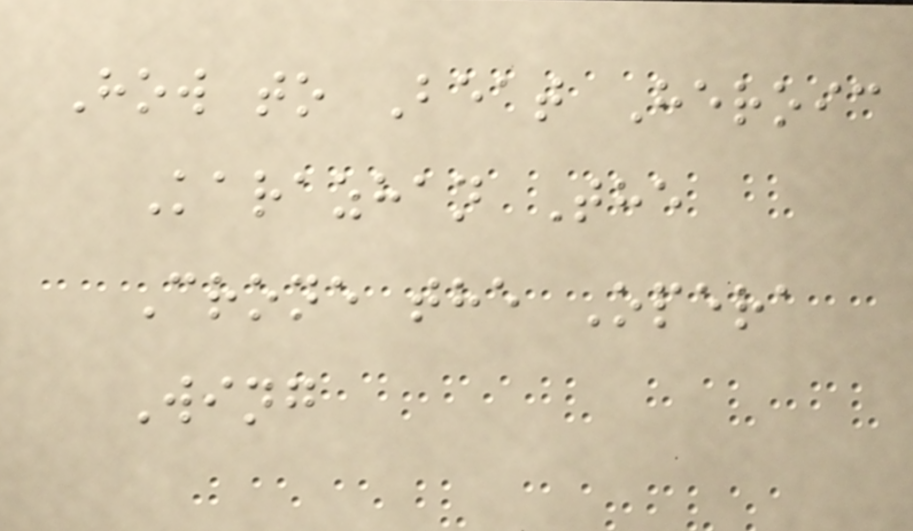How to Beat Heroic
Karazhan The
Crone the Opera
Wing
